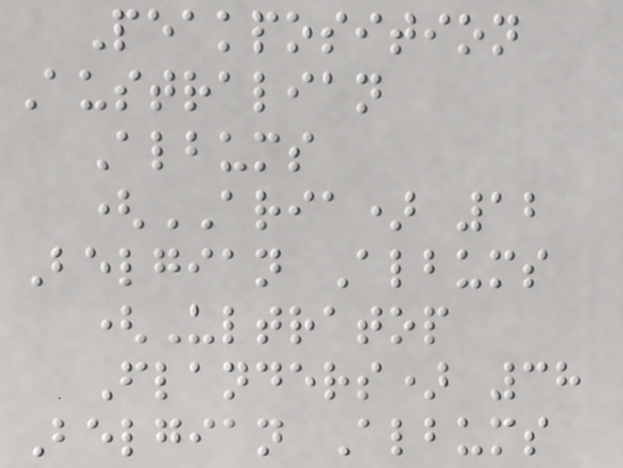Peakposition
Australian
Albums
(ARIA) 12
Belgian Albums
(Ultratop
Flanders) 38
Belgian Albums
